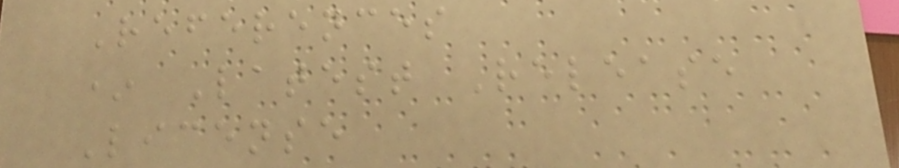References
* Latest Release
License
